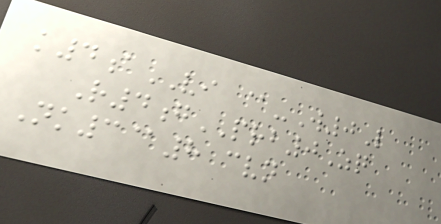k4aVI @-W0L
R4gPRB0Zq
Nk3@8 cvn
